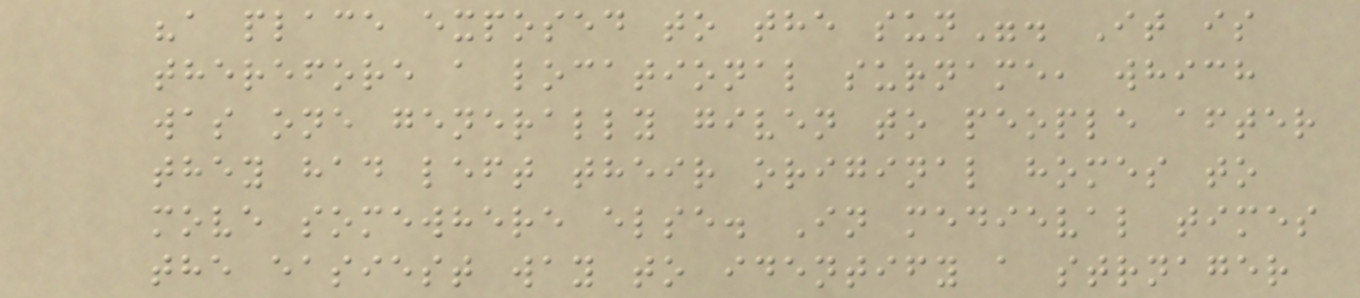"a place exposed to the sun". It is
therefore a locational surname, which
was one generally given to people after
they had left their original homes to
move somewhere else. In medieval times
the easiest way to identify a strnager
